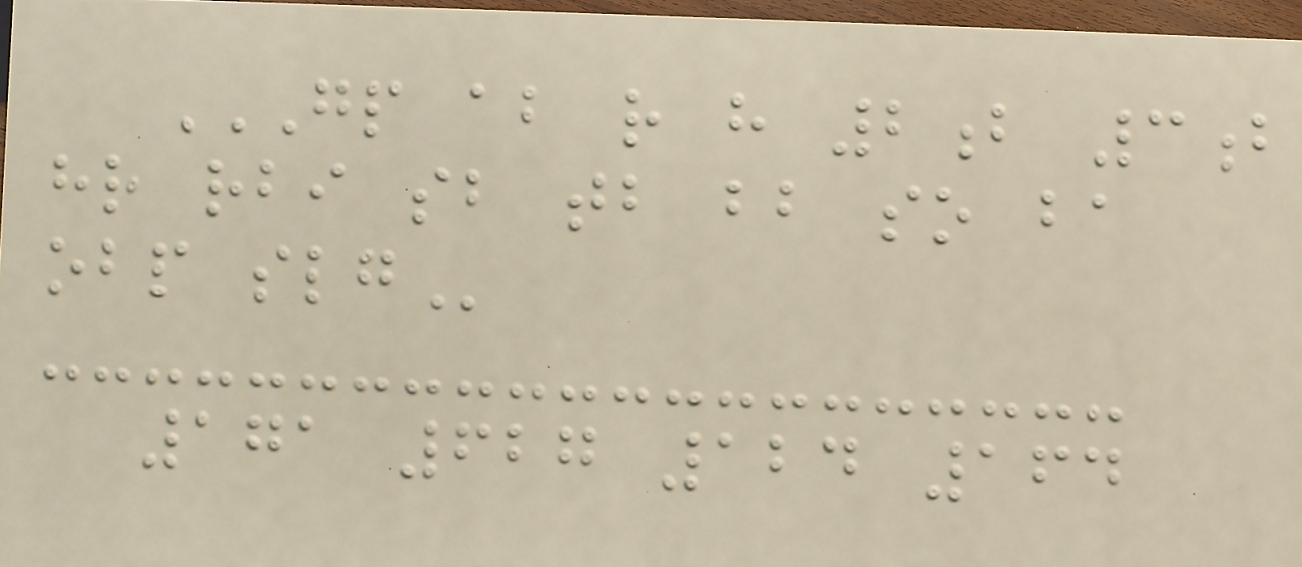GP AB R H 2B 3B
HR RBI SB TB BB SO BA
OBP SLG
171 627 124 164
